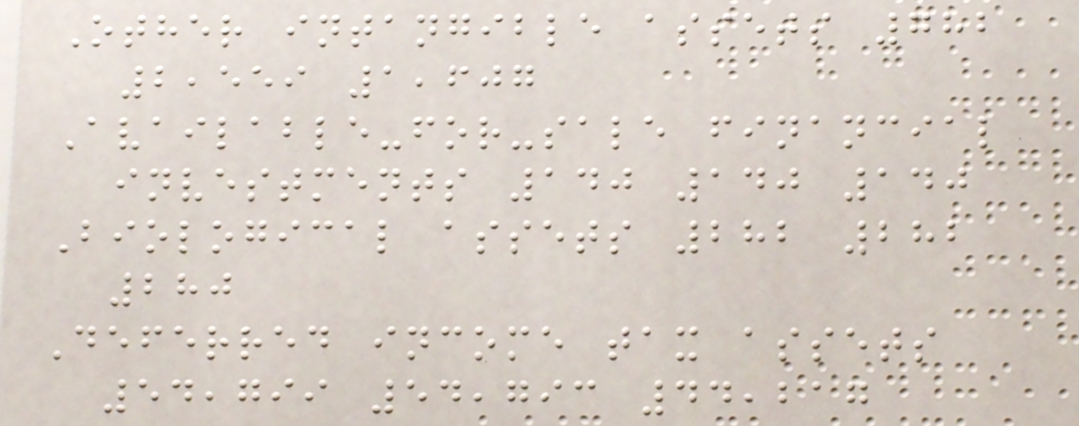Other intangible assets 782
2,559 1,607
Available-for-sale financial
investments 140 140 140
Biological assets 282 282
280
Deferred income tax assets
54,799 54,793 44,217
